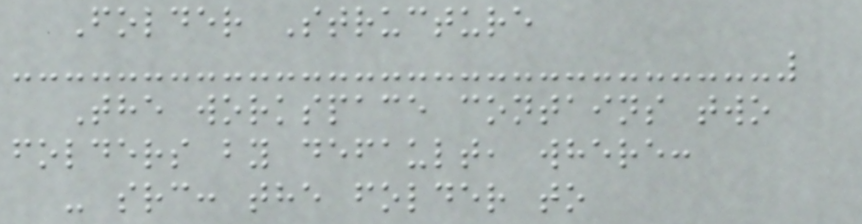Folder Structure
The workspace contains two
folders by default, where:
- src: the folder to
